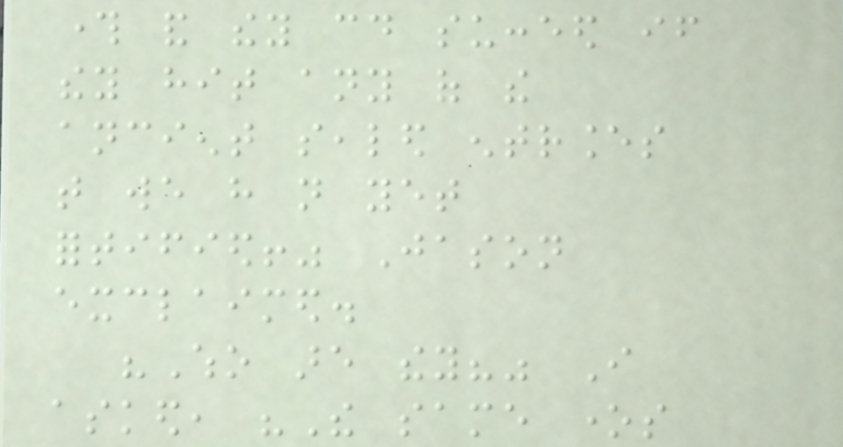through and they could succeed if
they hit any of the
ancient sealed entrances
that we have not yet
fortified!" Jason
exclaimed.
"Who are they?" I
asked, "The same ones
